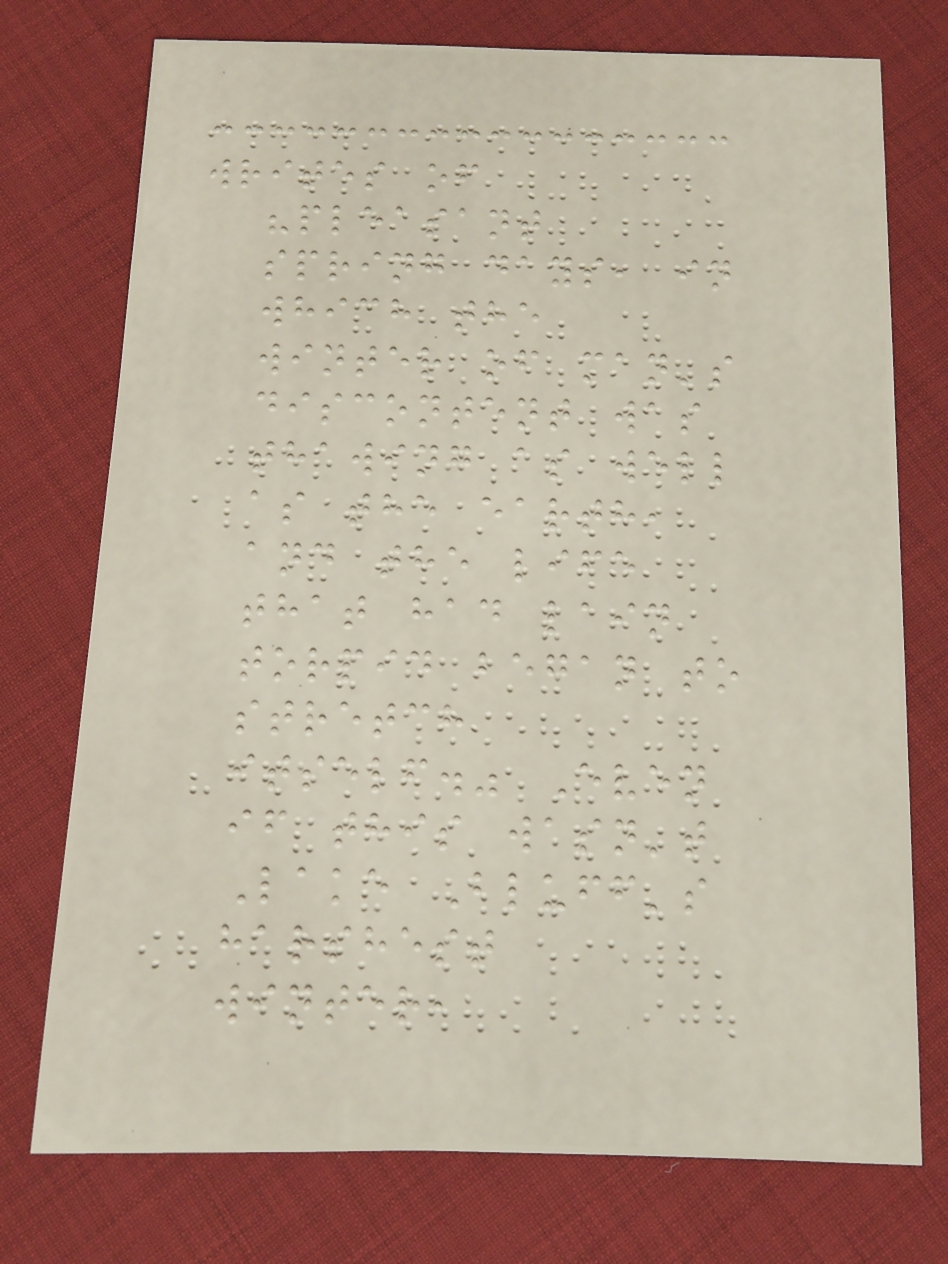writes of
"pleasant
spring days, in
which the
winter of man's
discontent was
thawing as well
as the earth,
and the life
that had lain
torpid began to
stretch
itself." Even
if this wasn't
Lake Bluff's
harshest
winter,
